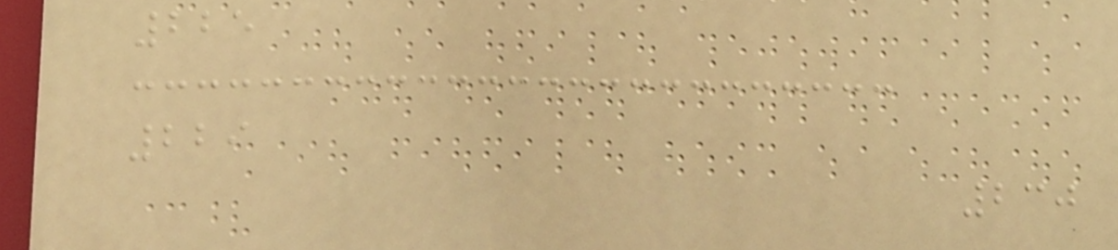225
229
230
